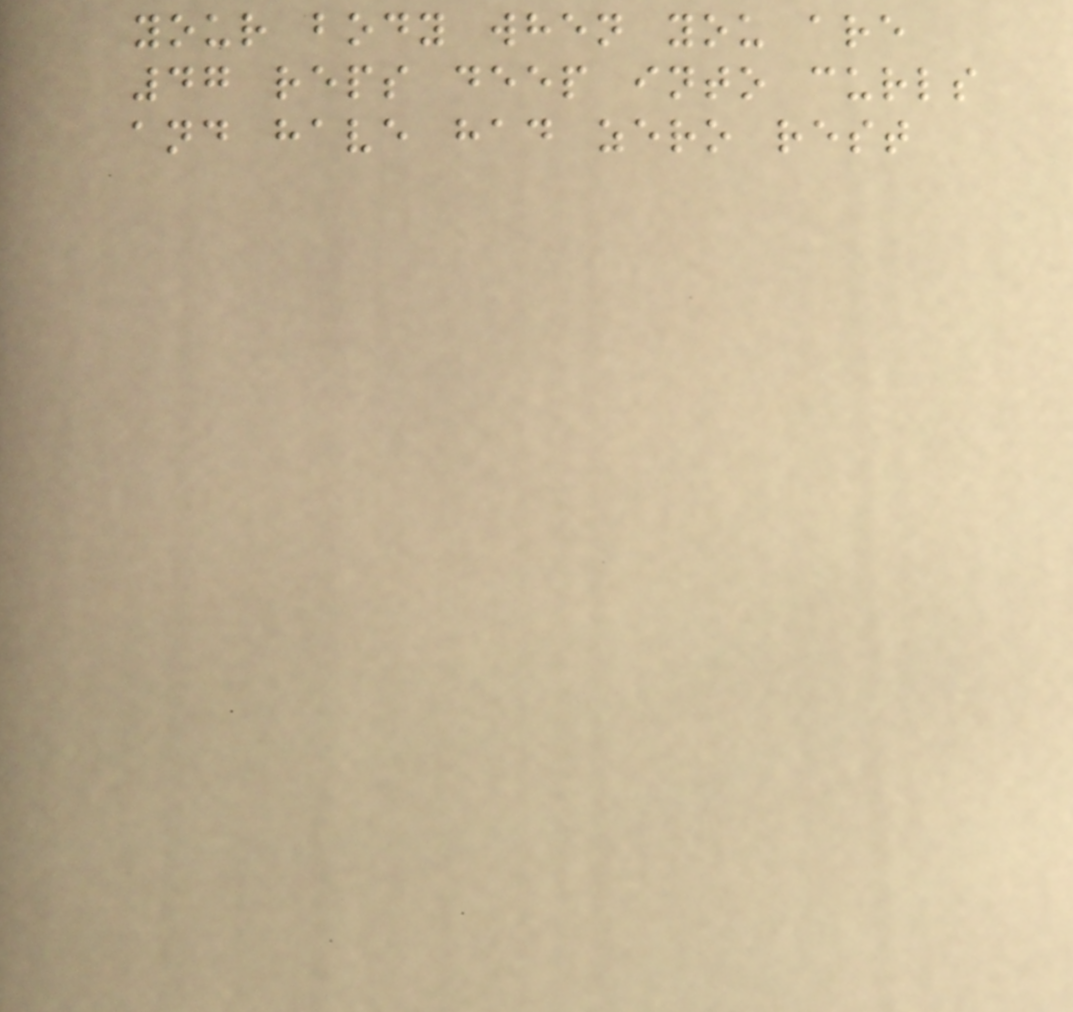your body when you are
47 reps deep into curls
and have had zero rest
